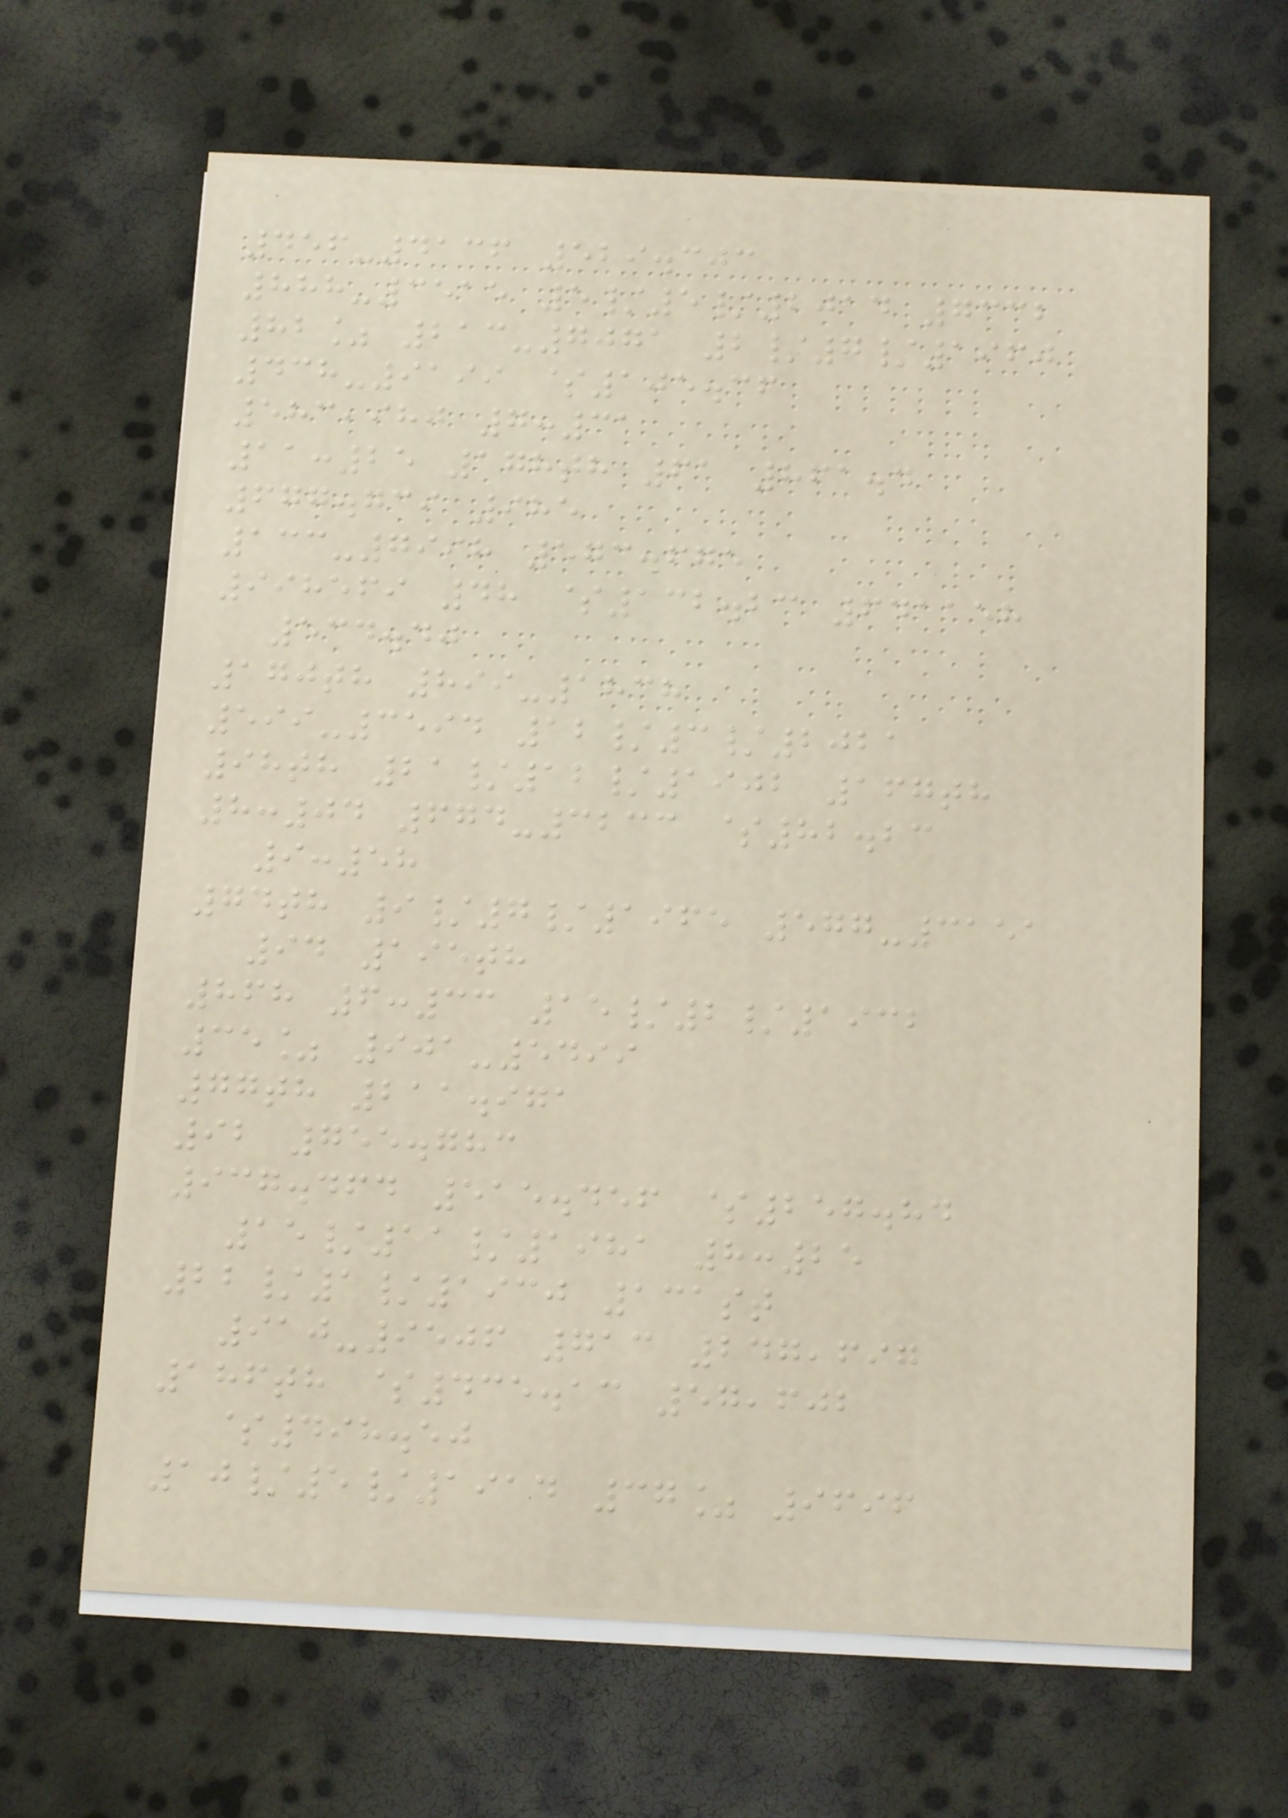456-4136 529.303
888-3515 5/5/2014 7332
82% 213-7071 2/7/1960
438-9199 $105.36
583,980 7:31
11:25 178th 61 861.4
677.739 985
133-7998 573.675
998569 48 $132.23 641158
534.40
170th 899-1838
599-3594 12/3/2021
98th 21/12/1902 167th
8:04 674-3233 $82.23
9:58
74th 9/7/1965 577-3151
94 195th
868 6:33 15/2/1932
35% 901-5499
77th 211.971
92 755.783
937.464 515.456 $257.84
15/11/1981 8:25
22/1/1930 131st
910-9506 713 247,697
186th $435.13 57,602
$498.50
10/5/1914 37% 9696
